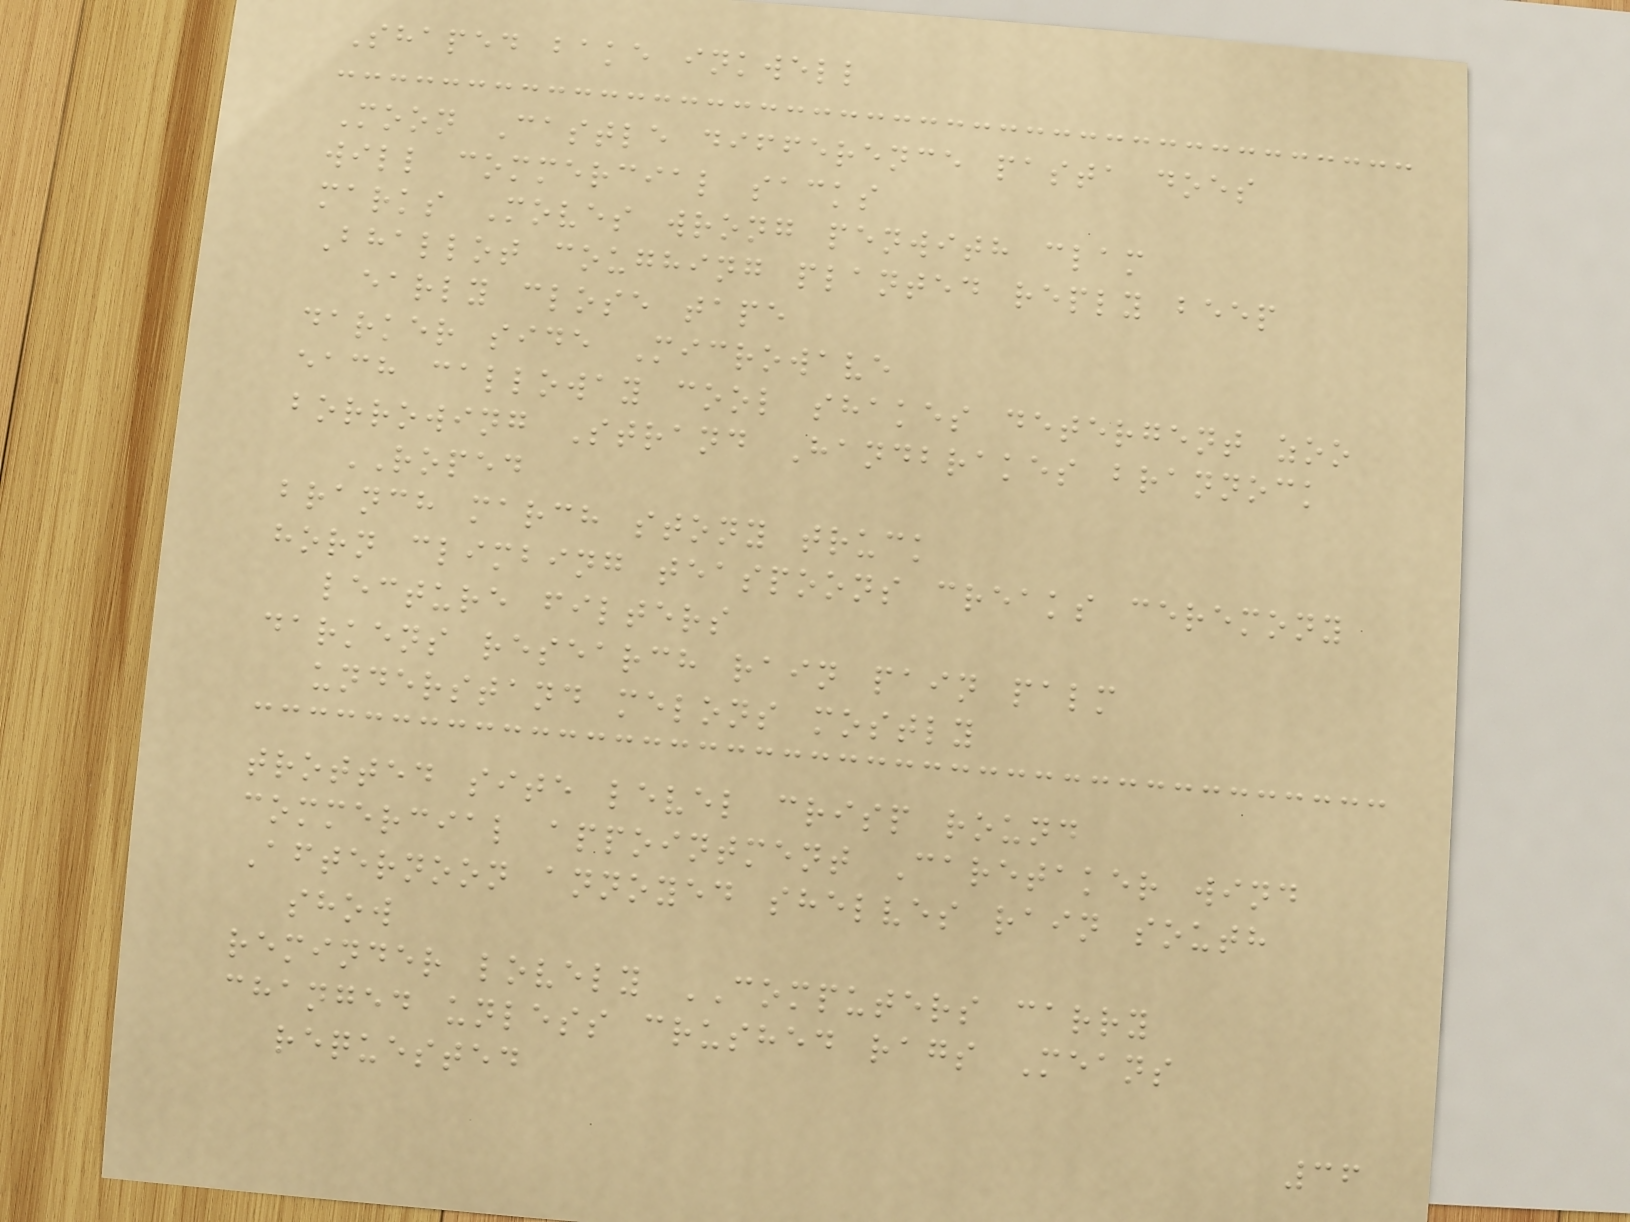Shaped bake inkwell
Moon Castle difference pasta does
will commercial sacks
marks Moves wrong penwith clam
Bhallot coughing planted reply beep
early close tape
darker side Microwave
each calloway cool shakes detergent zoo
borrowing Strand Handbrakes brannock
ROPED
branch march stony truck
horn climbing teaspoons creaks ceremony
lecture filters
darkens research rain pain palm
understand melons mostly
trotted site level crisp round
commercial appointment Caretaker wind
Afternoon annoyed shelves rain south
show
reminder lovely COMPUTERS carry
changed unless crushed rags Means
requested
36
